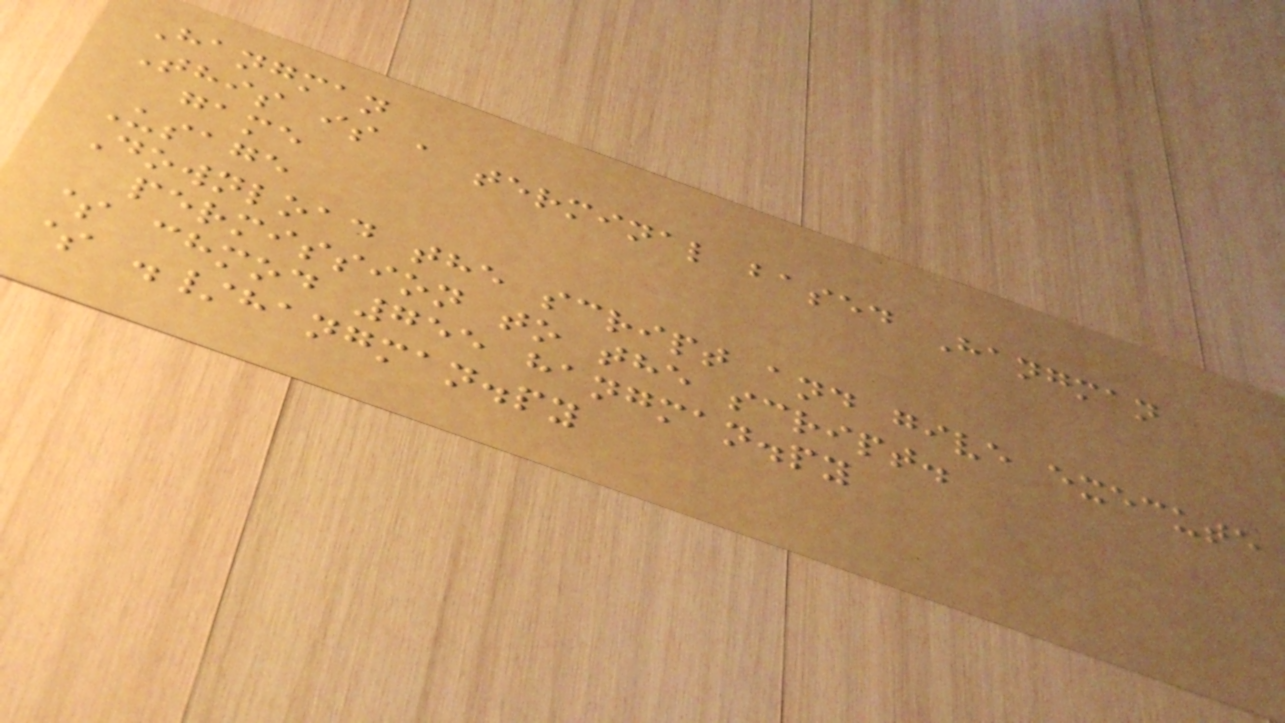Hangman
This is a terminal based Hangman
game
Usage
Download the script and give execute
permission to the script.
$ chmod 755 hangman.py
$ ./hangman.py
